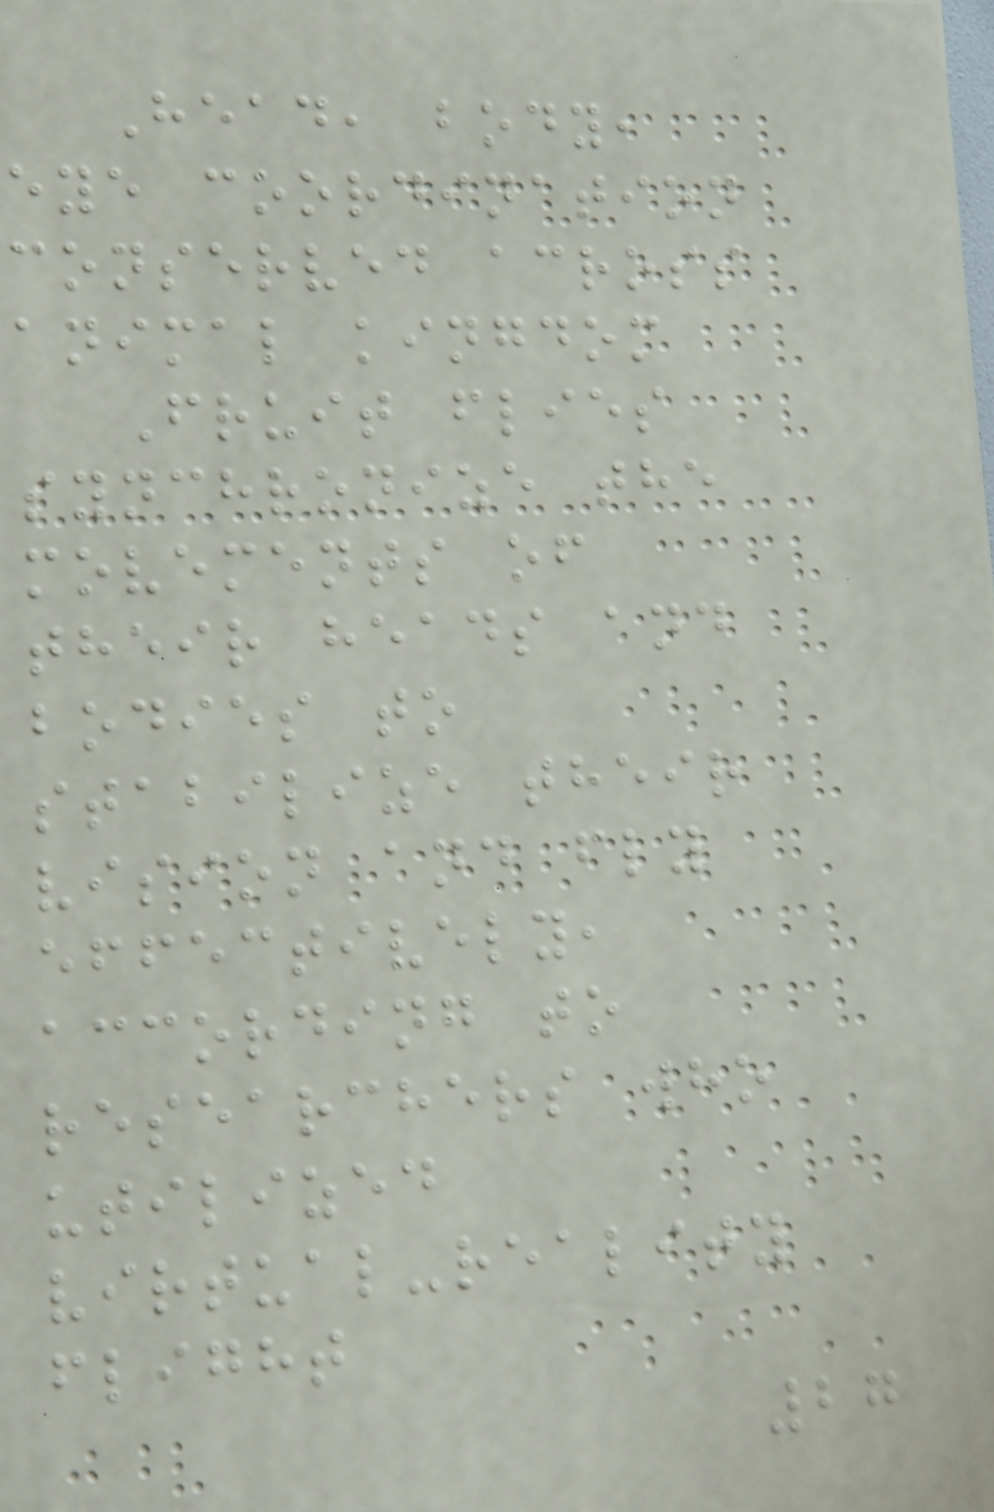Head, body,
eye coordination
conserved across
animal kingdom
Fruit flies
synchronize the
movements of
their heads and
bodies to
stabilize their
vision and fly
effectively,
according to
researchers who
utilized
virtual-reality
flight
27
